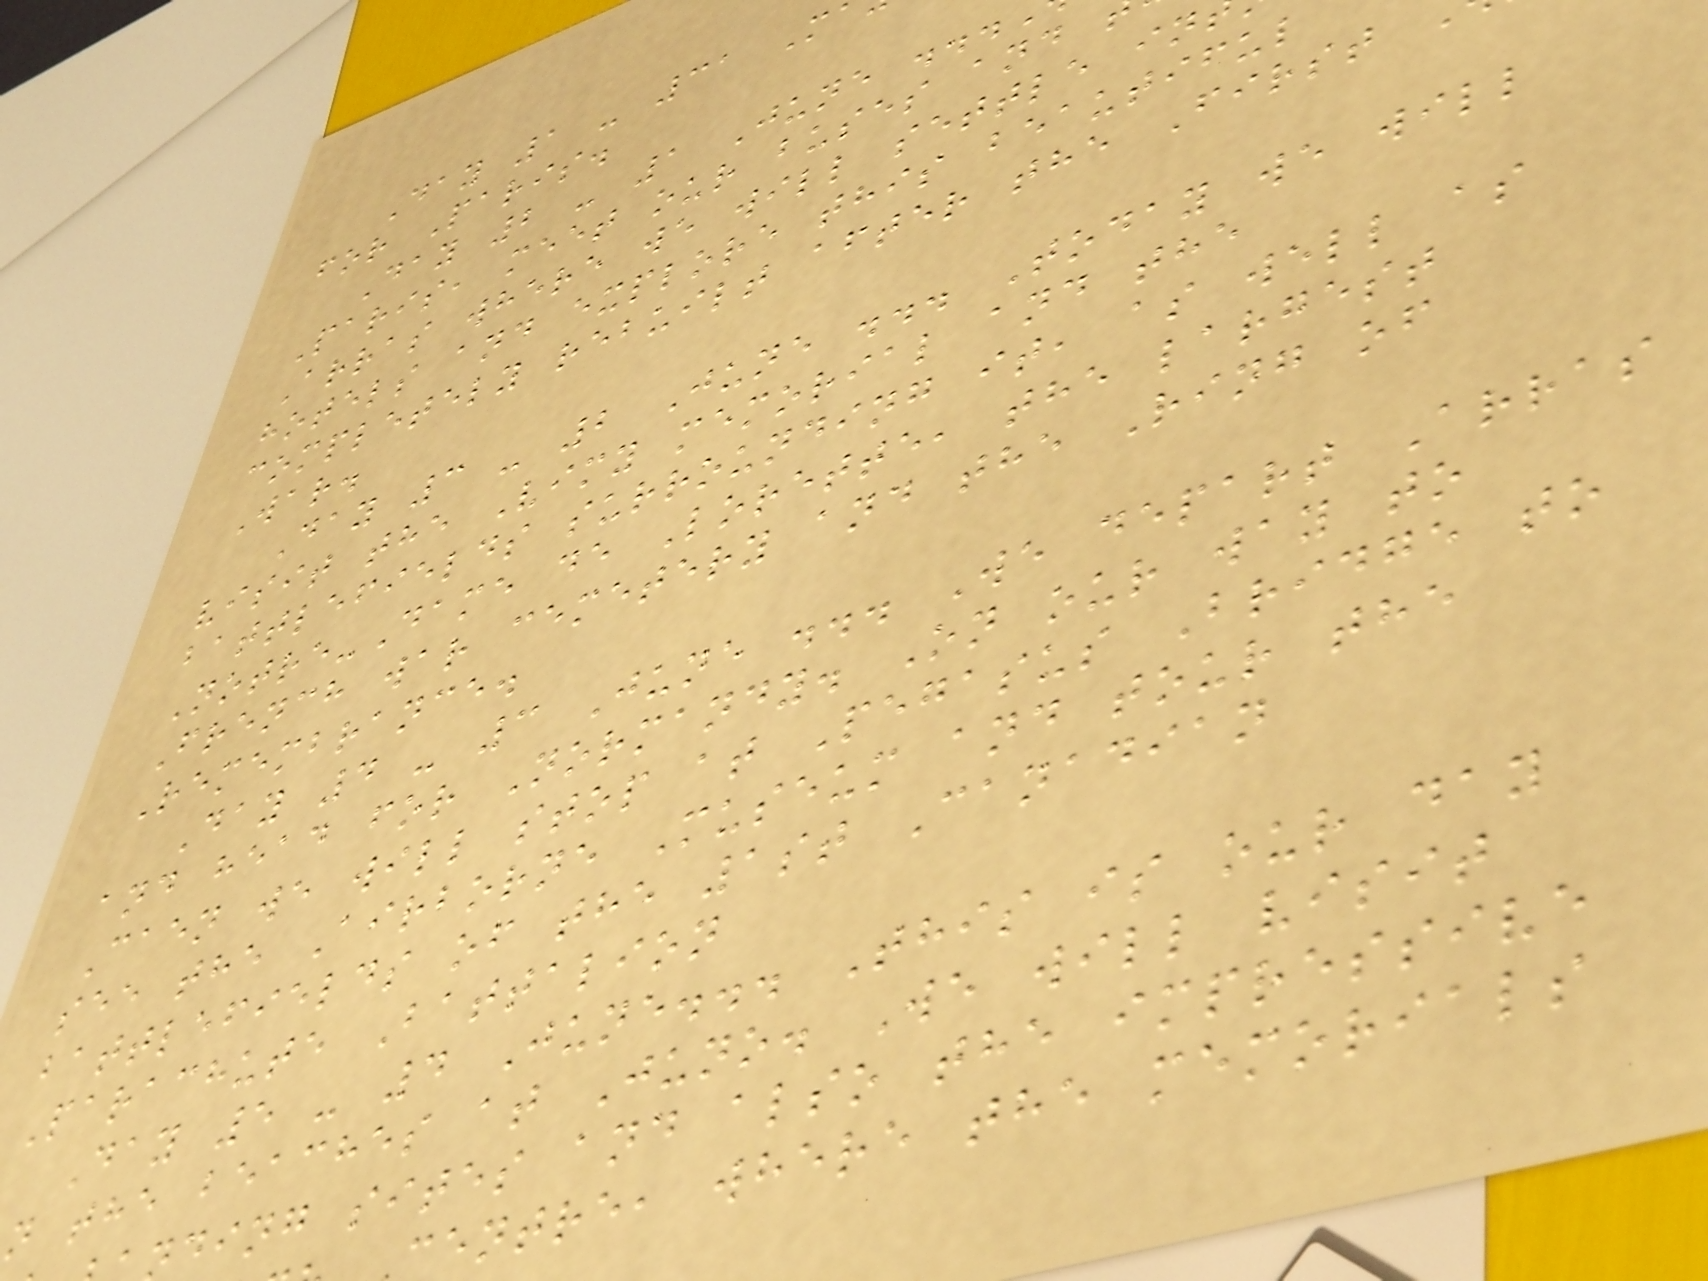Day 1 - 31 M
for Paris.
Day 2 - 1 June ...
Paris, meet our buses and
Arras where we will settle in
hotels and explore this beautiful
completely rebuilt after the First
War.
Day 3 - 2 June ... Today we will
visit the Vimy memorial and the
battlefields surrounding it, as well as
Notre-Dame de Lorette, the largest
French war cemetery and the Ring of
Remembrance.
Day 4 - 3 June ... We depart Arras
and head for Normandy. On our way to
Caen we will stop at Pegasus Bridge to
see the Airborne Museum and tour the
battlefields of the 1st Canadian
Parachute Battalion
Day 5 - 4 June... This is our day
n the beaches at Juno. We will visit
ding sites and also the impressive
centre, where the memorials
